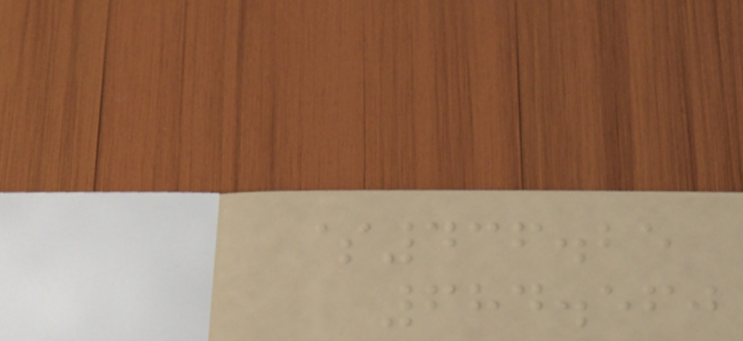$436.25
684.560
